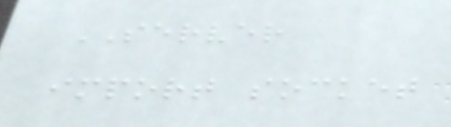SERVER
import socket
